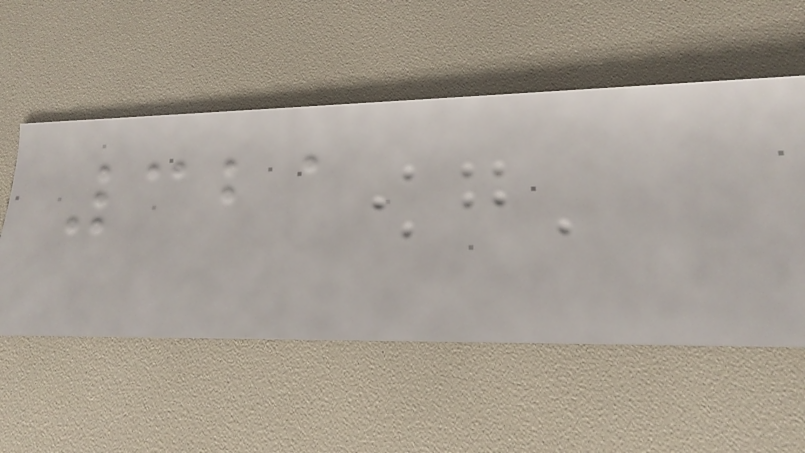321
